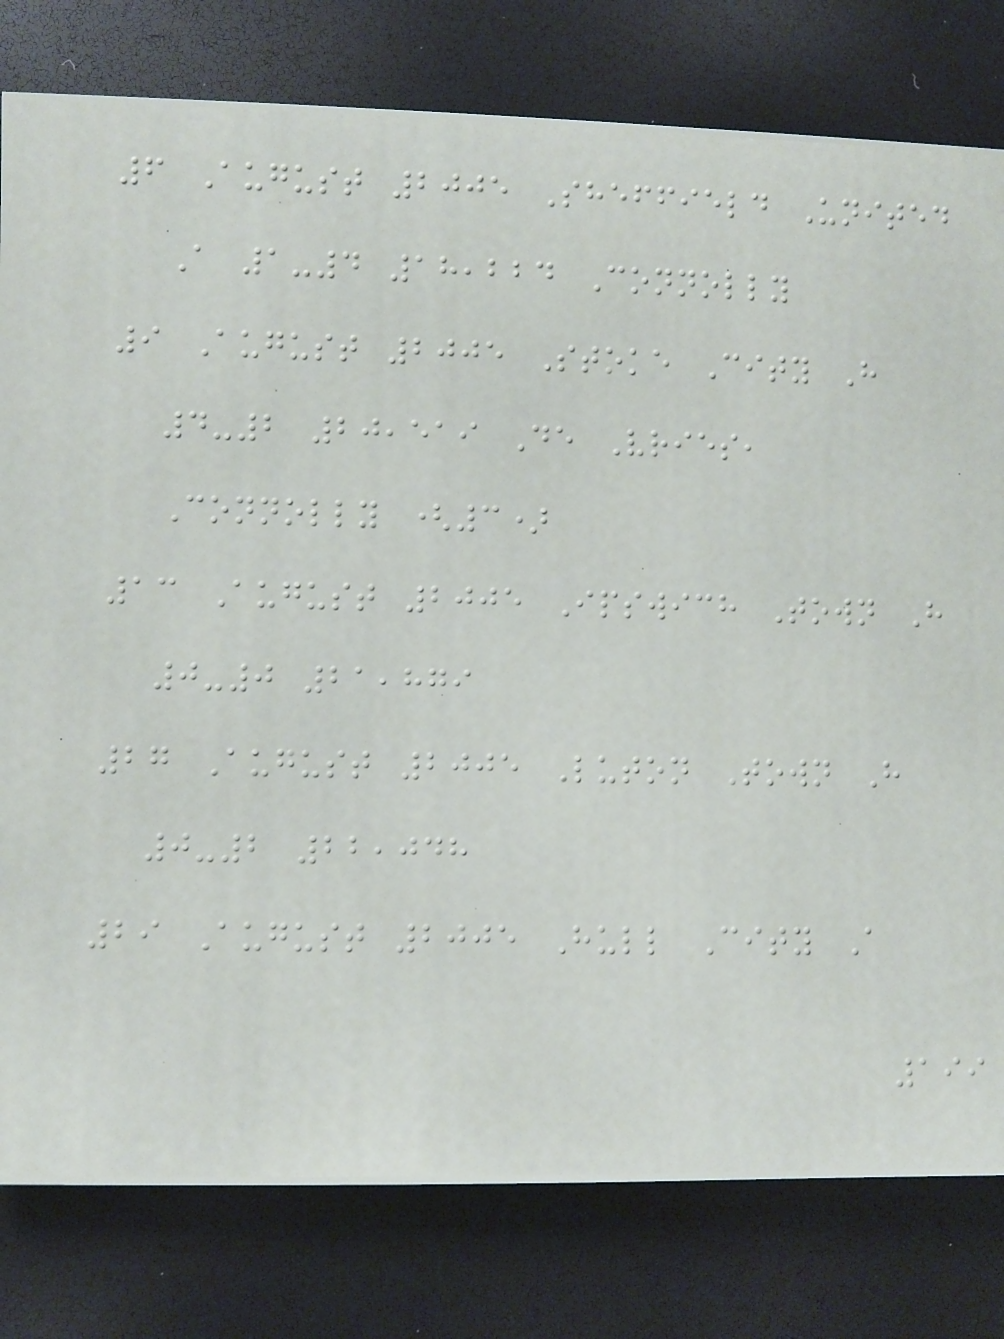6 August 2005 Sheffield United
A 1-4 18,224 Connolly
9 August 2005 Stoke City H
4-2 20,519 De Vries,
Connolly (3)
13 August 2005 Ipswich Town H
0-0 21,879
27 August 2005 Luton Town H
0-2 22,048
29 August 2005 Hull City A
199
